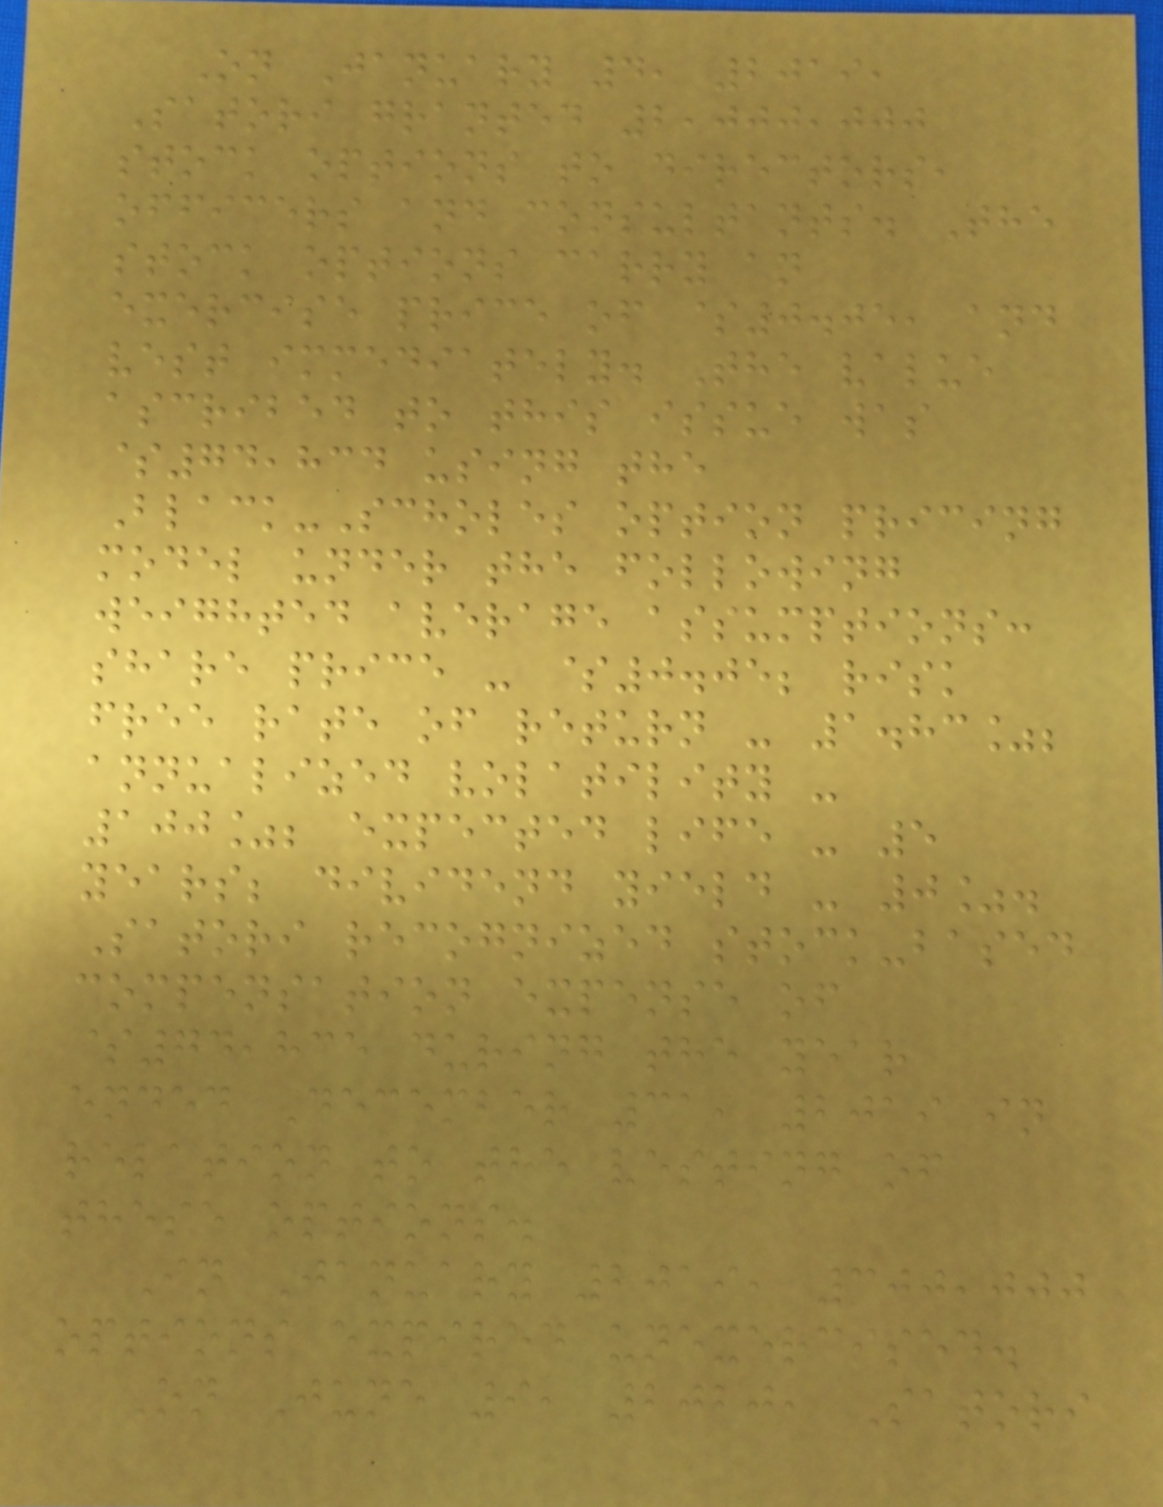On January 4, 2019,
Satori granted 2,000,000
stock options to directors,
officers and consultants. The
stock options carry an
exercise price of $0.05, and
vest immediately. The value
ascribed to this issue was
$74,834 using the
Black-Scholes option pricing
model under the following
weighted average assumptions:
share price - $0.05; risk
free rate of return - 1.83%;
annualized volatility -
100%; expected life - 5
years; dividend yield - 0%.
Satori recognized stock-based
compensation expense of
$74,835 during the year
ended December 31, 2019 in
relation to the vesting of
these options.
In January 2019, 300,000
options expired unexercised.
On June 9, 2020, Satori
